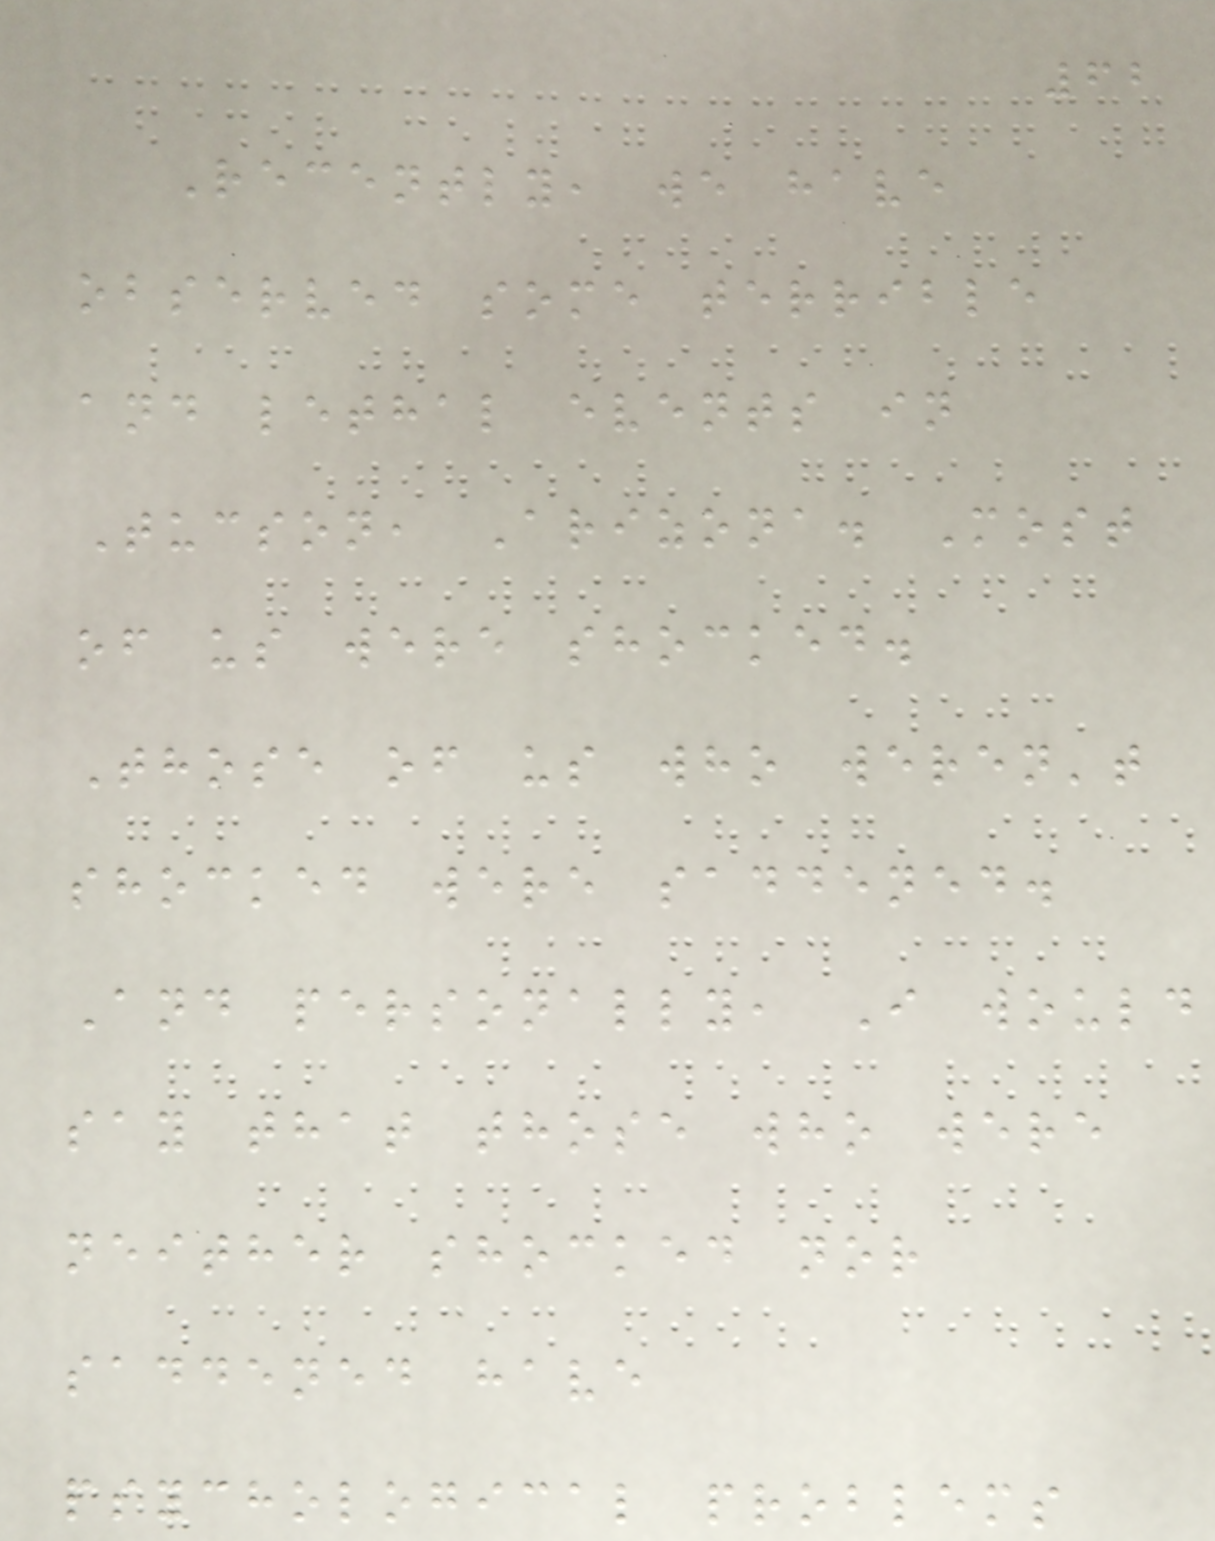62
Recently, we have
observed some terrible
and lethal events in
Tucson, Arizona. Most
of us were shocked.
Those of us who weren't
shocked were saddened.
And personally, I would
say that those who were
neither shocked nor
saddened have
psychological problems
